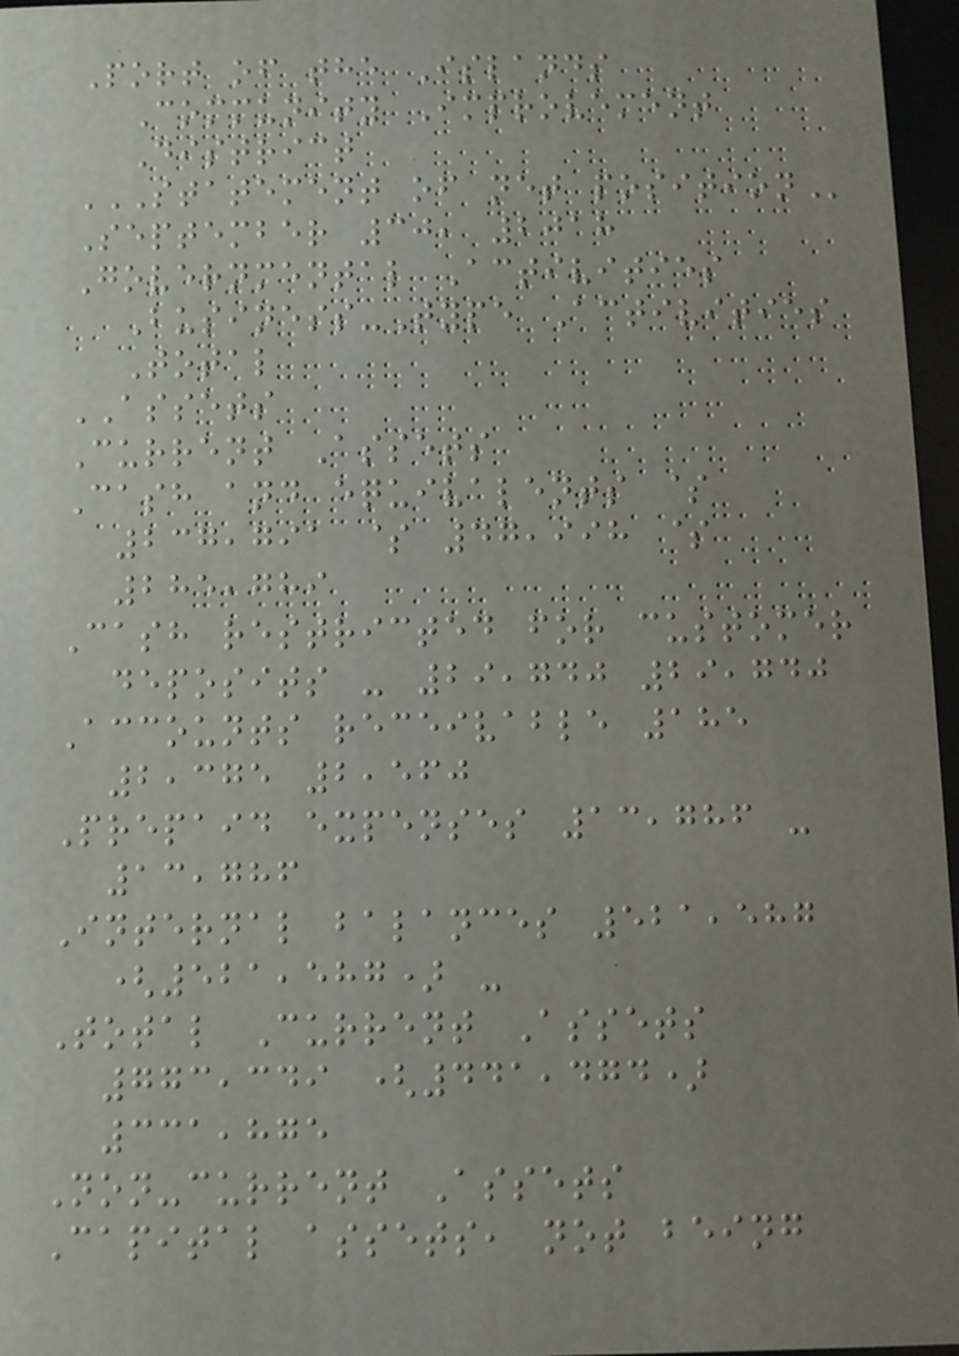Port of the Islands
Community Improvement
District
STATEMENT OF NET POSITION
September 30, 2018
Governmental Activities
Business-Type Activities
Total
ASSETS
Current Assets
Cash and equivalents $
237,791 $ 47,998 $
285,789
Cash restricted for customer
deposits - 29,740 29,740
Accounts receivable 185
2,375 2,560
Prepaid expenses 13,786 -
13,786
Internal balances 521,587
(521,587) -
Total Current Assets
773,349 (441,474)
331,875
Non-current Assets
Capital assets, not being
